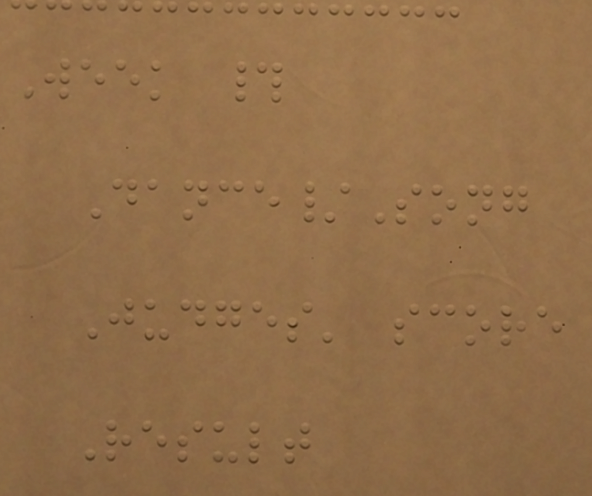Week #
Dance/Song
Judges' score
Result
